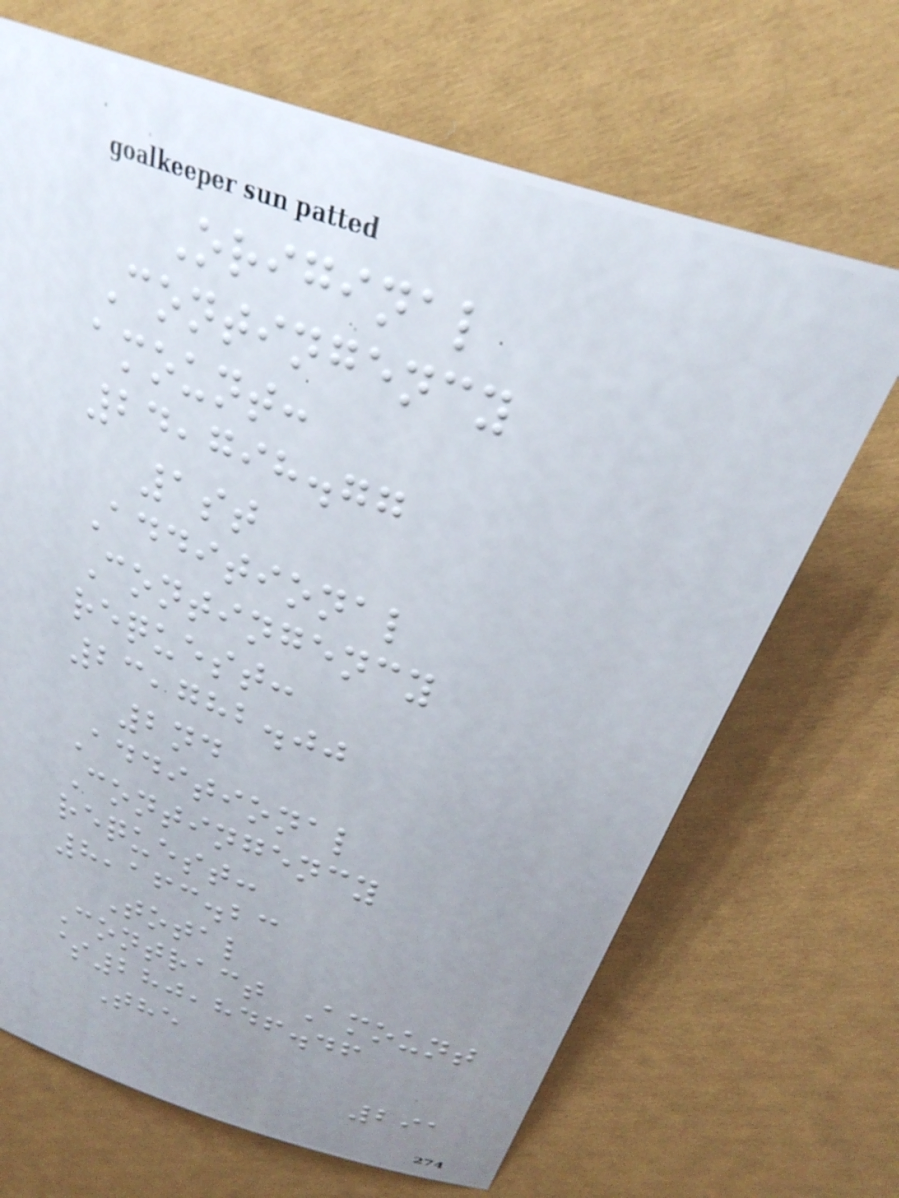Original
Contingency
amount:
24,798.77
1st
Additional
Contingency
request:
23,782.00
2nd
Additional
Contingency
request:
8,163.23
Total
Contract Amount
$280,846.46
The
291
